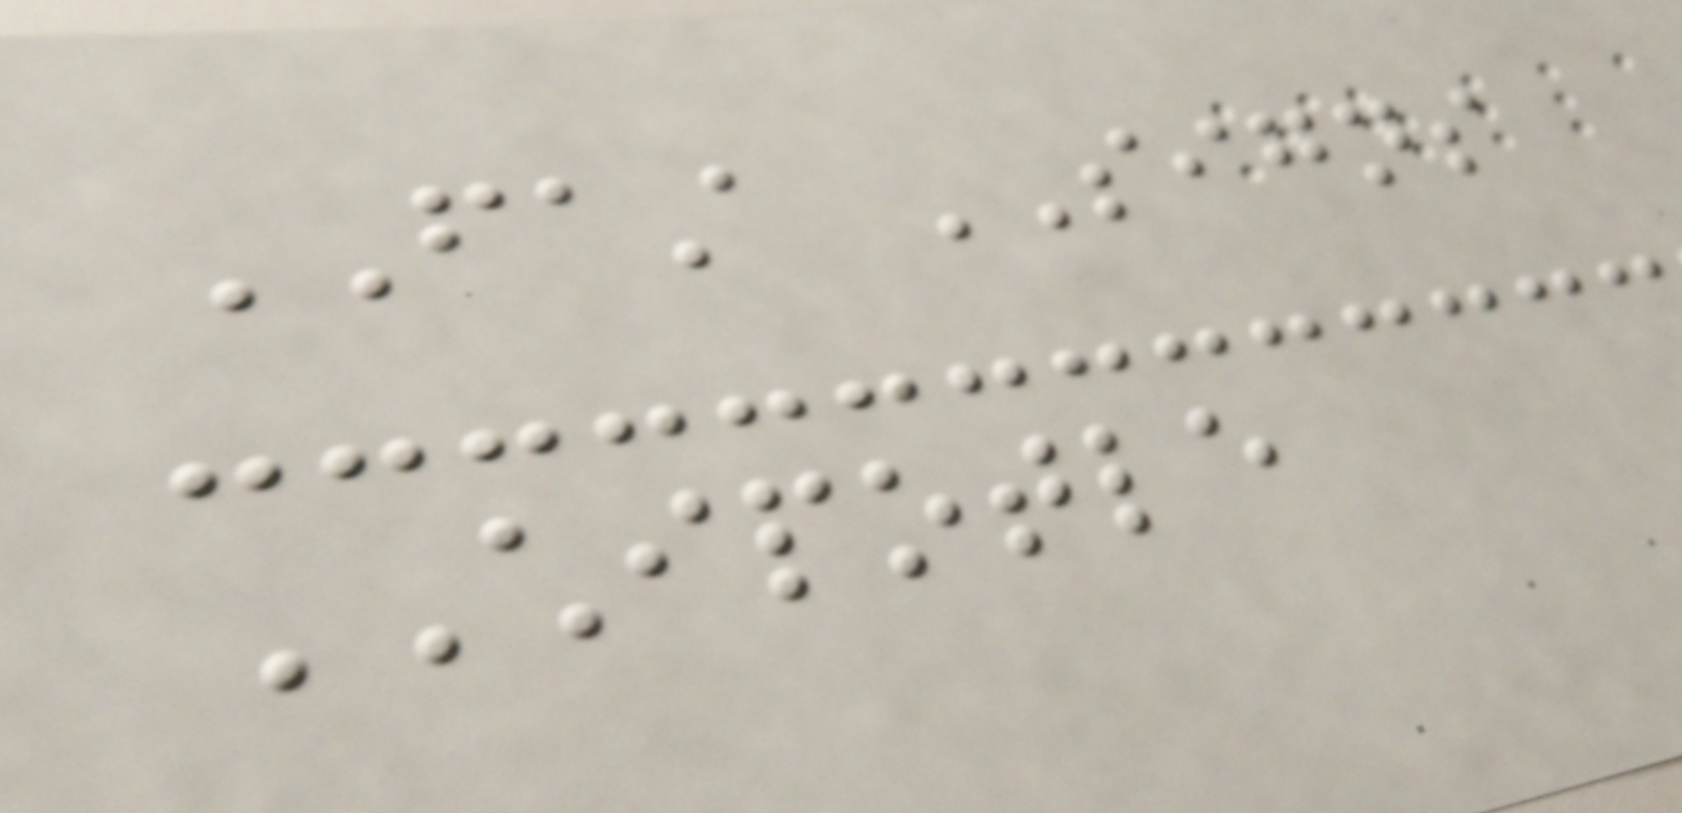FAST SIGNS
CHIPOTLE
